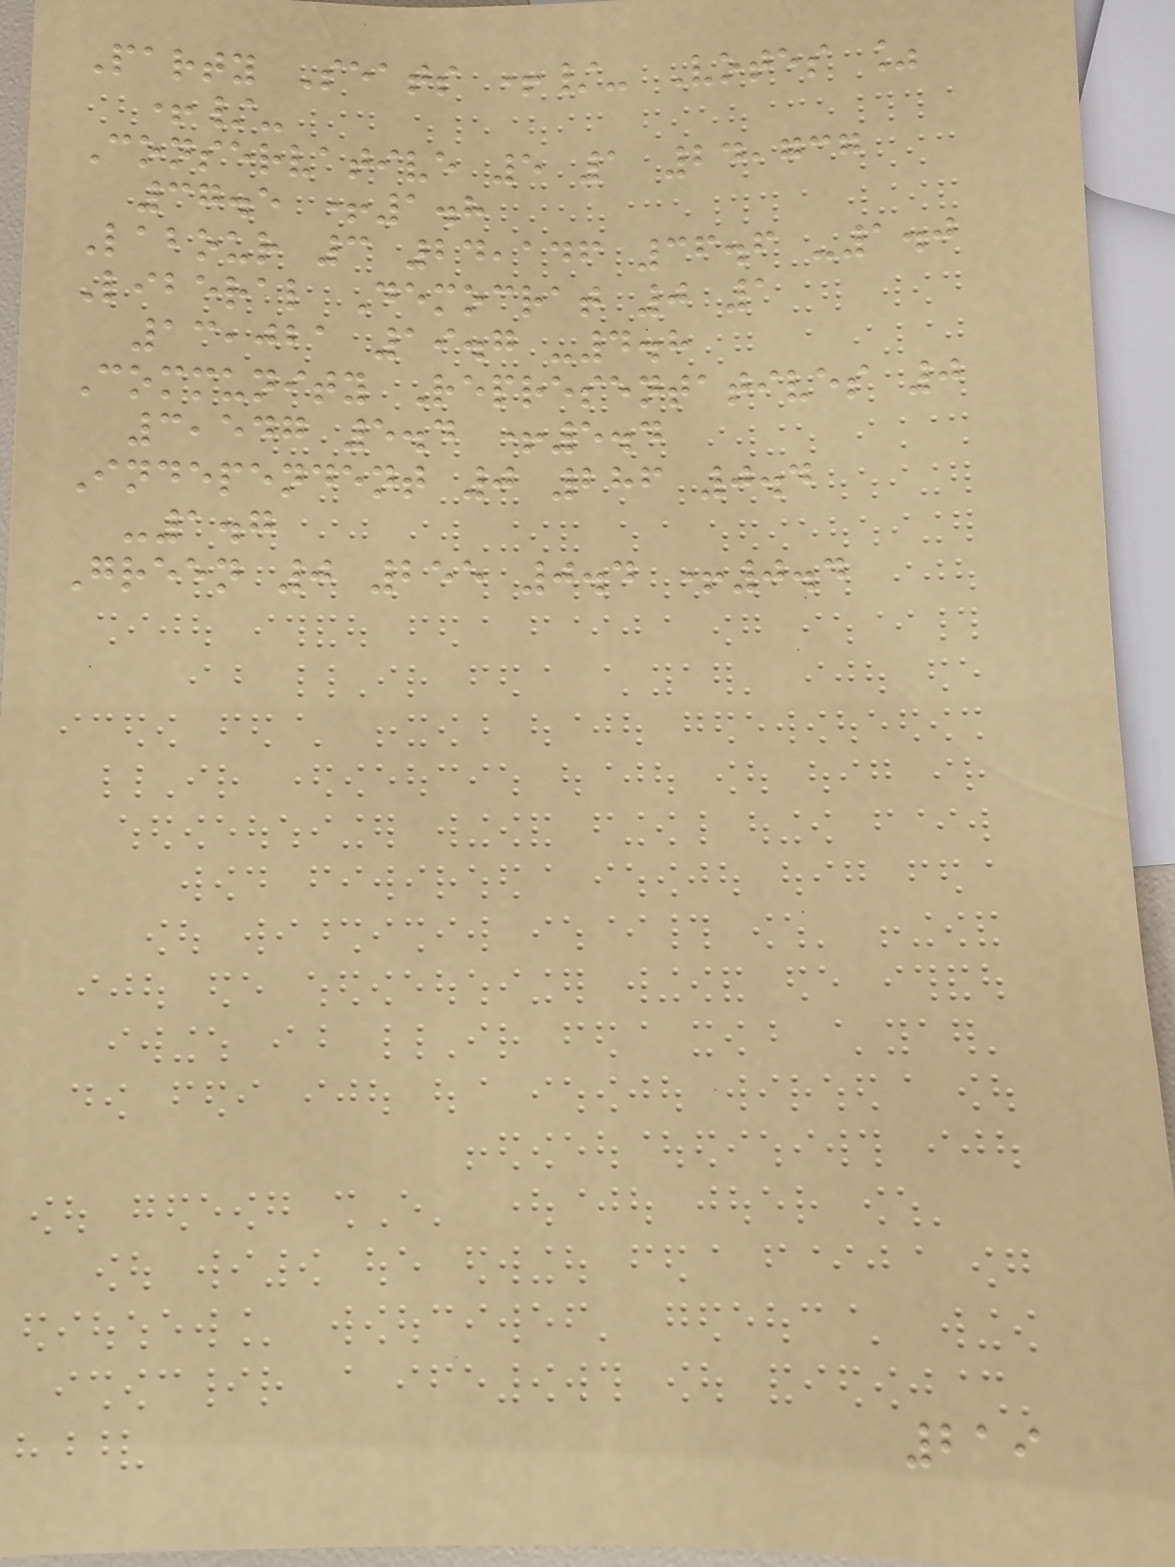Party Seats +/- Votes %
+/-
Conservative 5 1 24,737
37.5 +1.8
Labour 3 24,146 36.6 -1.0
Liberal Democrat 0 1
13,021 19.7 -4.8
Community Representatives 0
3,547 5.4 +5.4
Independent 0 286 0.4
-1.7
Green 0 255 0.4 +0.4
219
